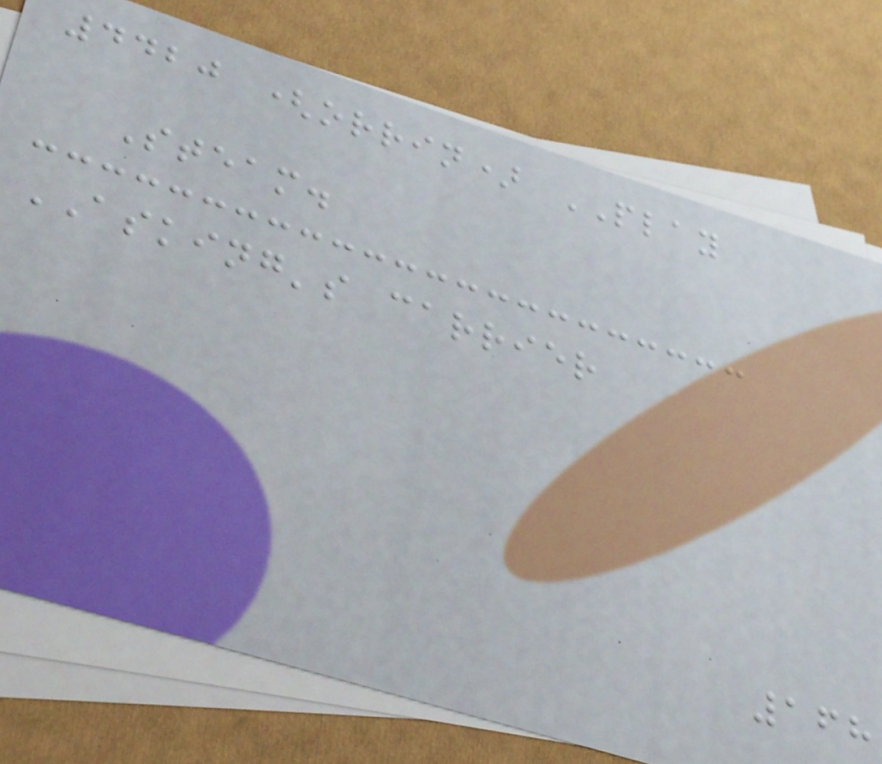4420 (orrin) PLAY
Steam.
ASKING's carrier
168
